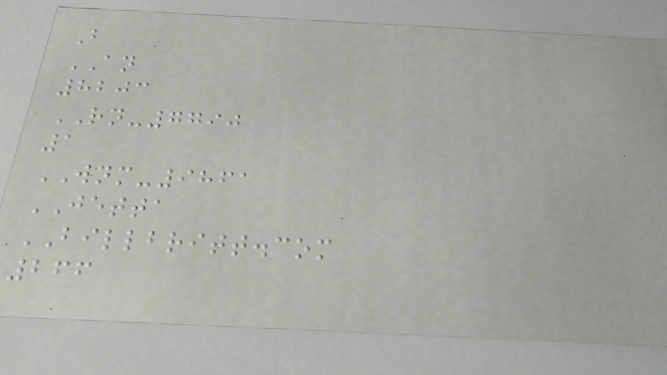B
AN
8203
RN-7790
1
WNM-9861
JETTA
BILLBRITT.com
266
